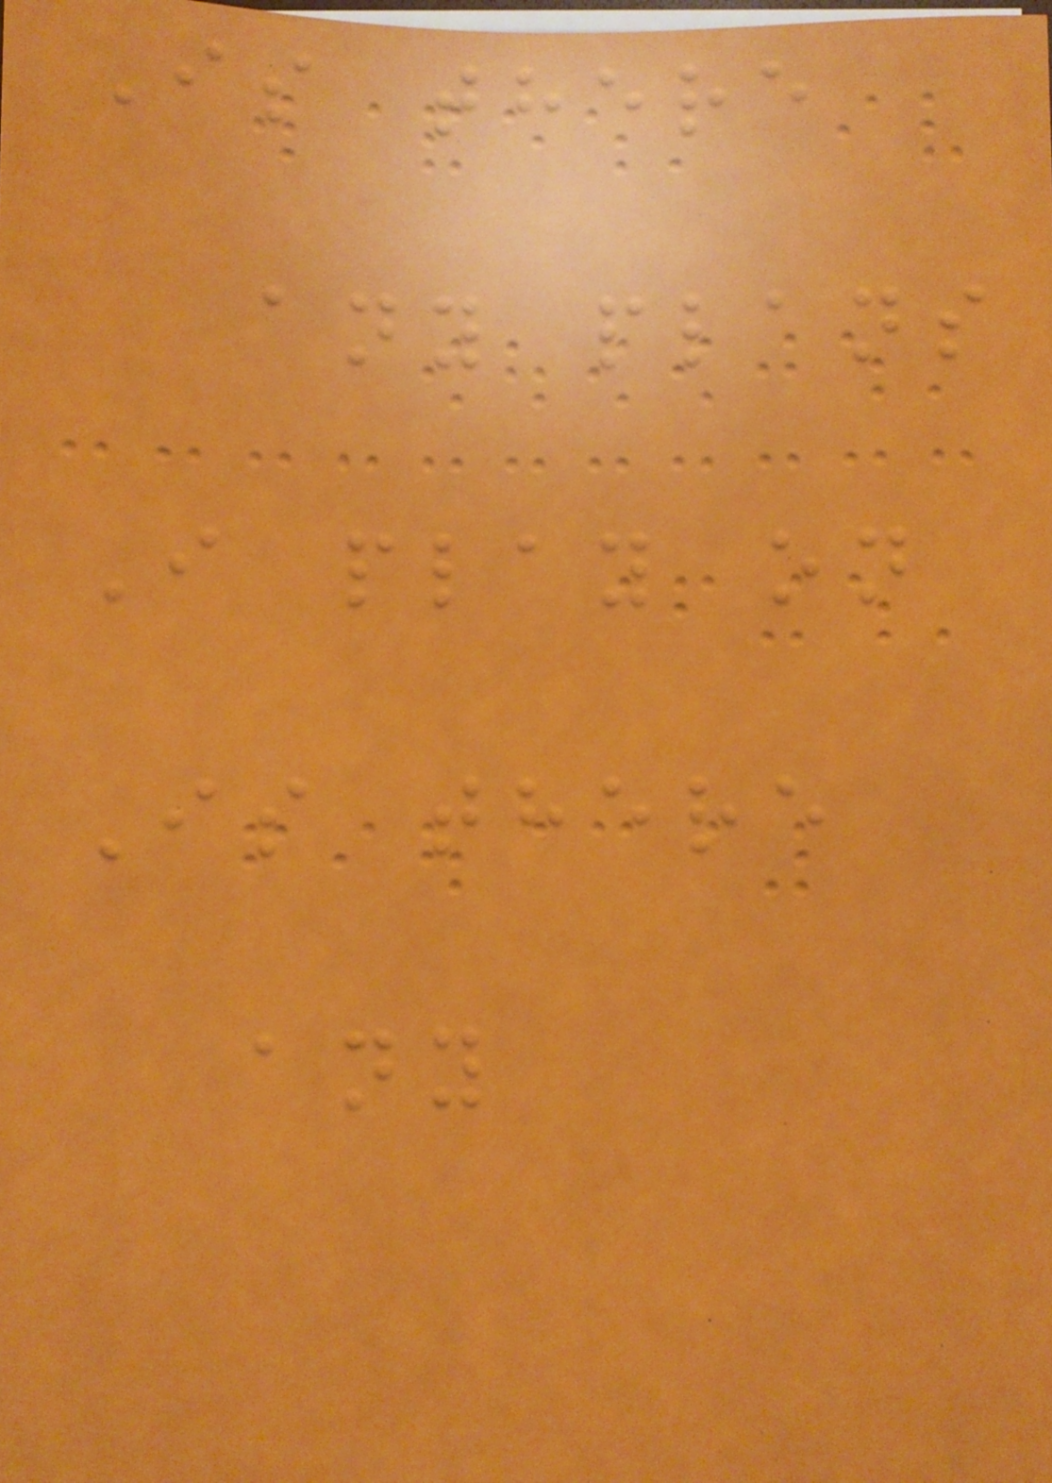Is there
any plans
I play on
Is there
any
